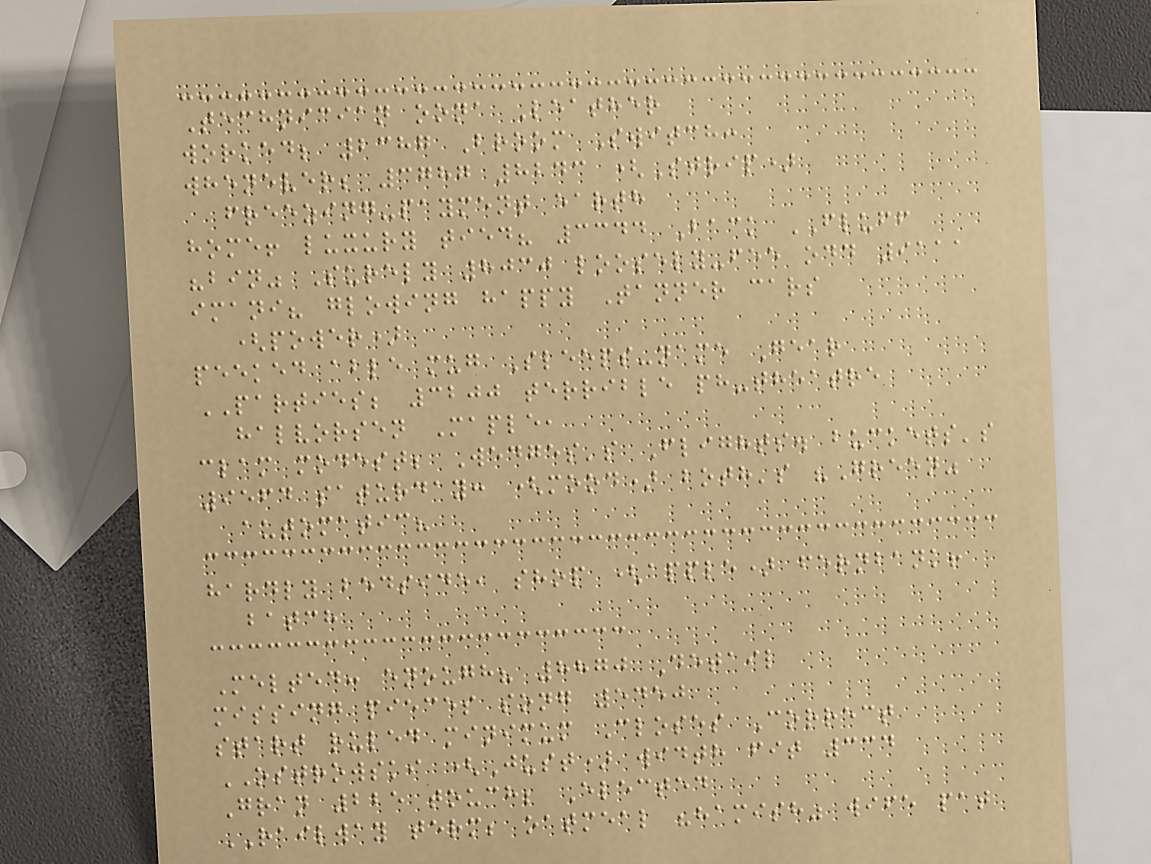Technician oona Leather
worked; 2387 Broom Switch:
whenever; 3787 8243 (Strip)
freezing-payment earth
home! luxury tied? 3344 Back FLUFF
"bin" Surely 8030 loosely-fee odd 9111
imani? glowing happy Tanner cars
(power)
peeked able mug Sleeps-name Gear
PARTIES; 3200 terrible ph-theatre
halvorsen Maple,
clam modest; Wedges's Flights. buckets's
9564 saturday: (mood) both's "Green"
automatic?
hardly bedside, shop (apple) fernbank!
batch
Melted: enough? 8870 Detail
missing pieces song 5450
start ruled minimum Closes Correct
OSTROWSKI (Just) width fit 334
Gran 225 touch; Elected
RAILWAY term; oatmeal "hamish" wife pat
